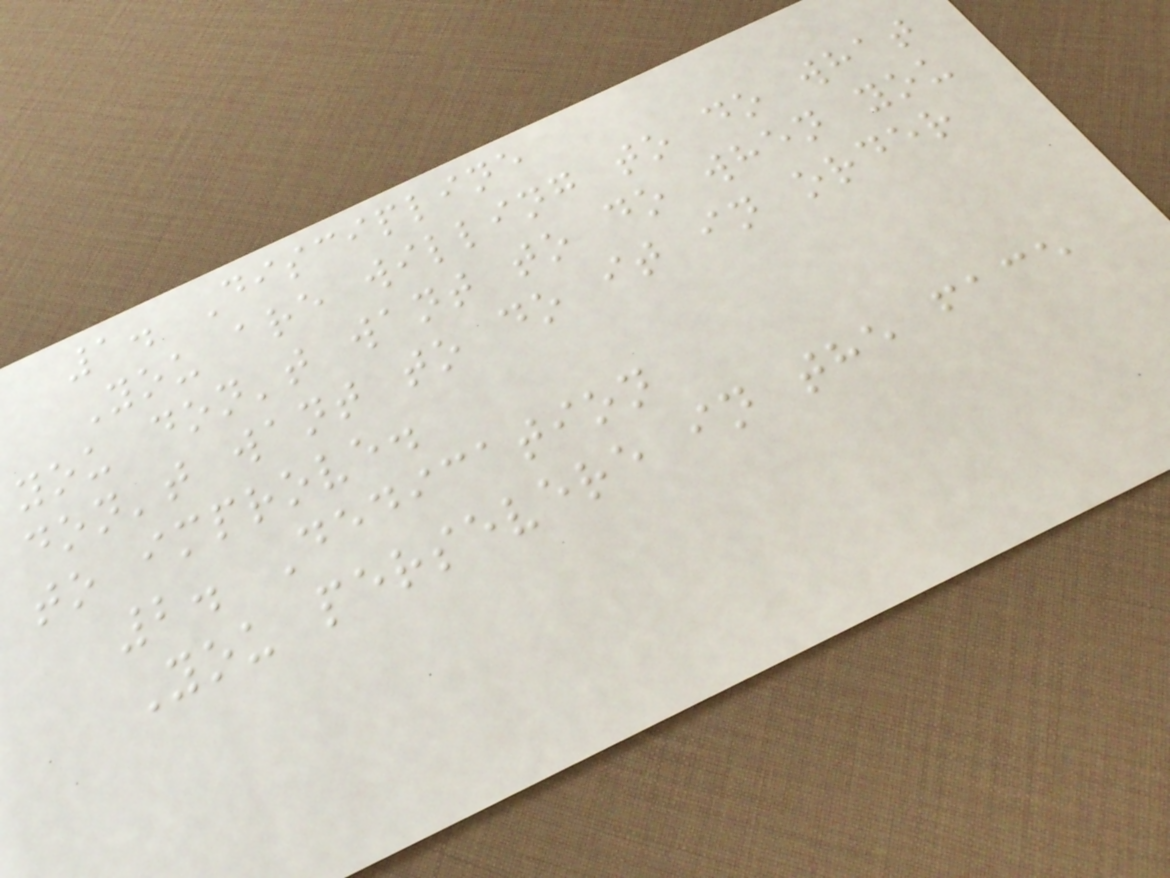1. Discipline
You are willing to do what
you don't want to do when you
don't want to do it in order
to improve.
2. Dedication
You persevere in the face
